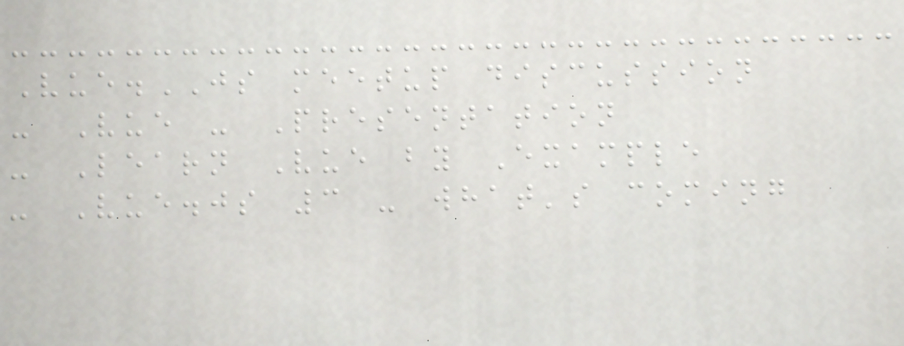Vue.JS meetup discussion
- Vue - Presentation
- Learn Vue by Example
- Vue.js 3 - what's coming
